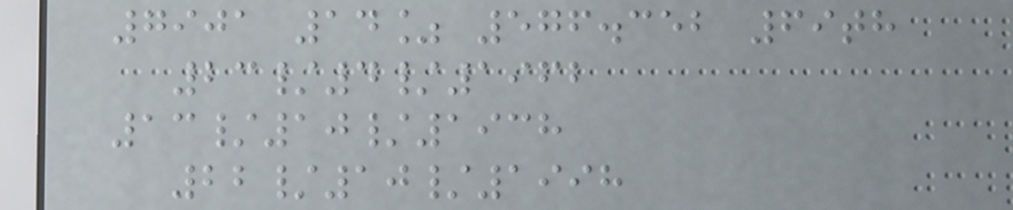7901 14% 576.352 69th
23/4/1962
13/10/1938
22/10/1998
